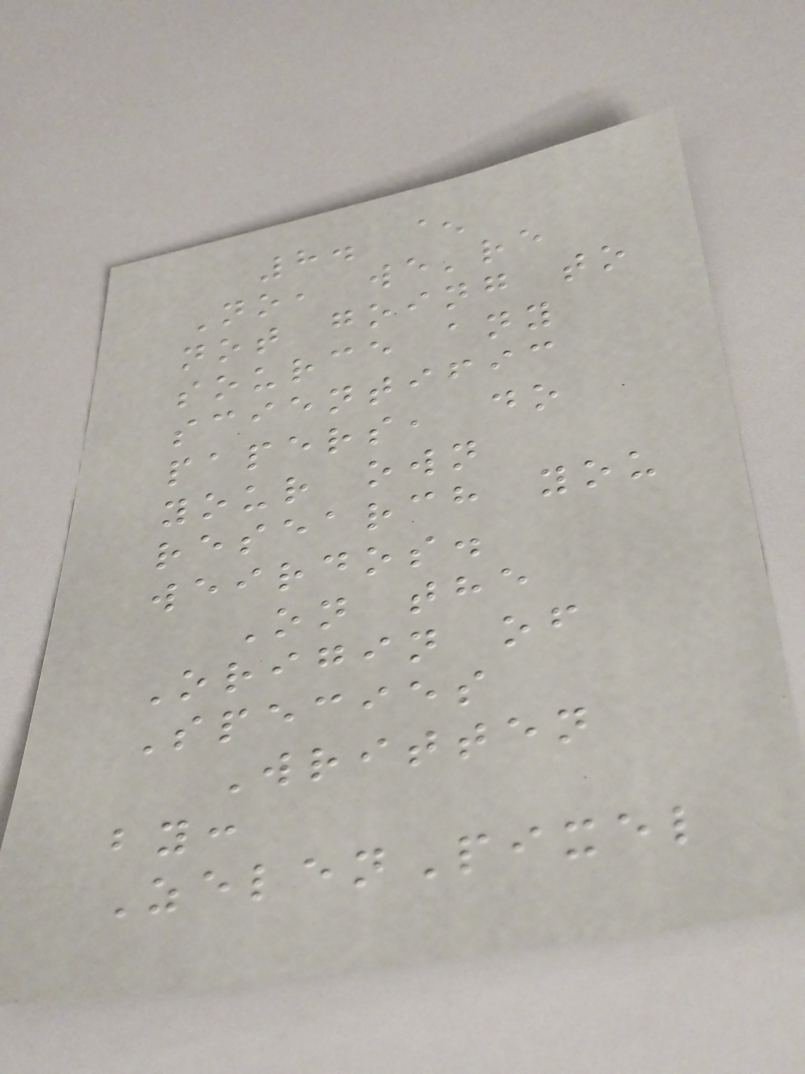8. ^
No, we're
not going to
source any
scientific
papers, do
your own
research you
weirdos.
On the
Origin of
Species
Written
by:
ZelenPixel
